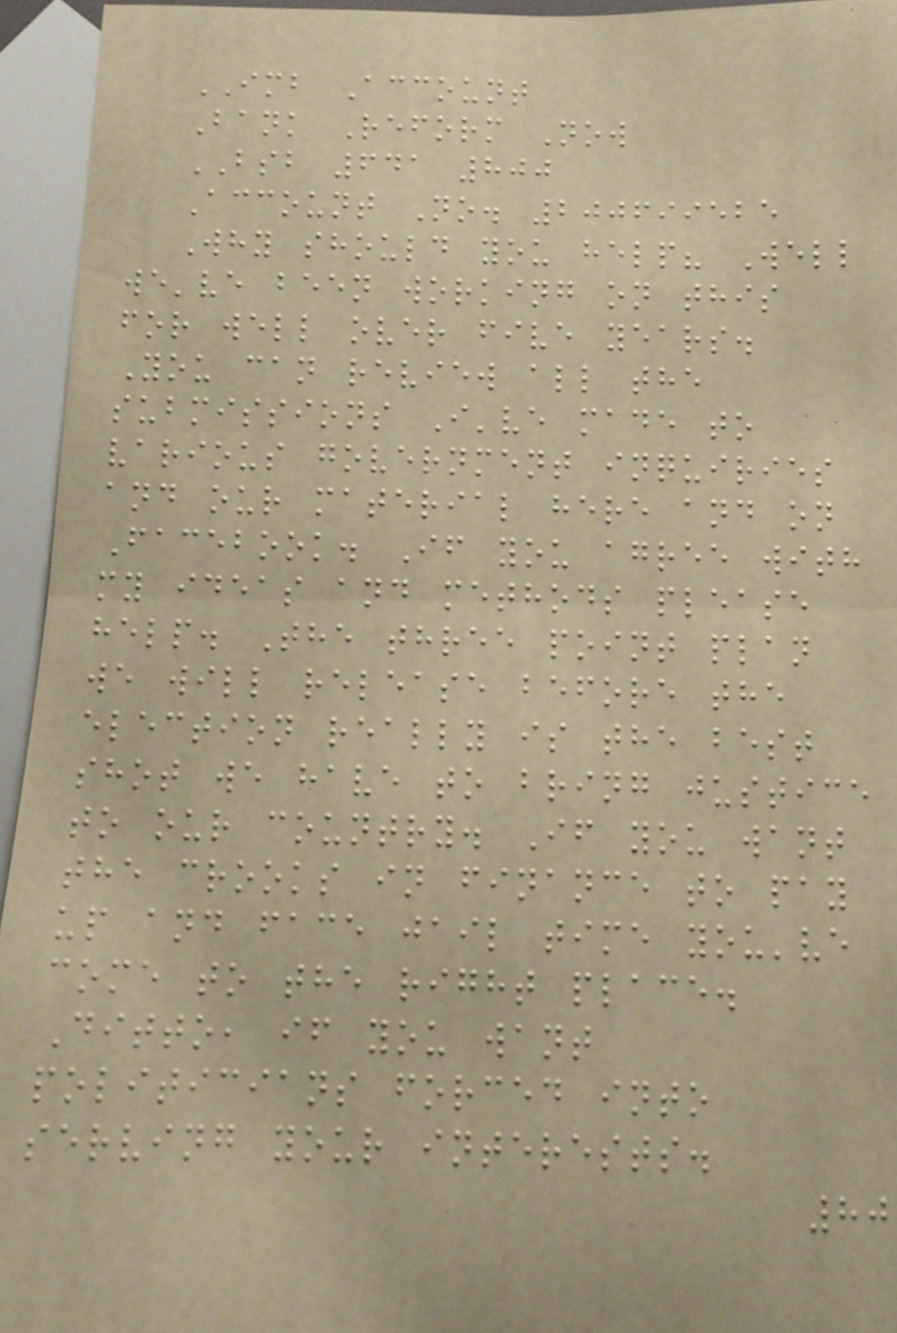IMB Account
Bank Reform Now
BSB 641 800
Account No. 200699525
Why should you help? Well
we've been working on this
for well over five years.
You can review all the
submissions I've made to
various government inquiries
and our material here and on
Facebook. If you agree with
my ideas and methods please
help. The three point plan
we will release before the
election really is the best
shot we have to bring justice
to our country. If you want
the crooks in finance to pay
up and face jail time you've
come to the right place.
Ditto, if you want
politicians forced into
serving your interests.
80
